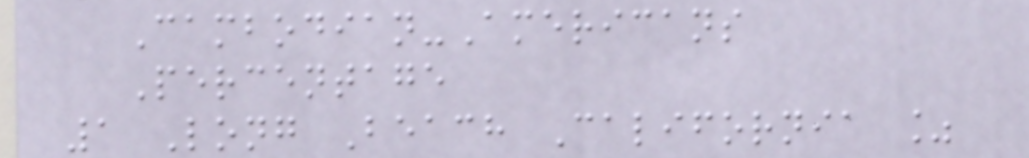Cambodian-Americans
Percentage
1 Long Beach California %
